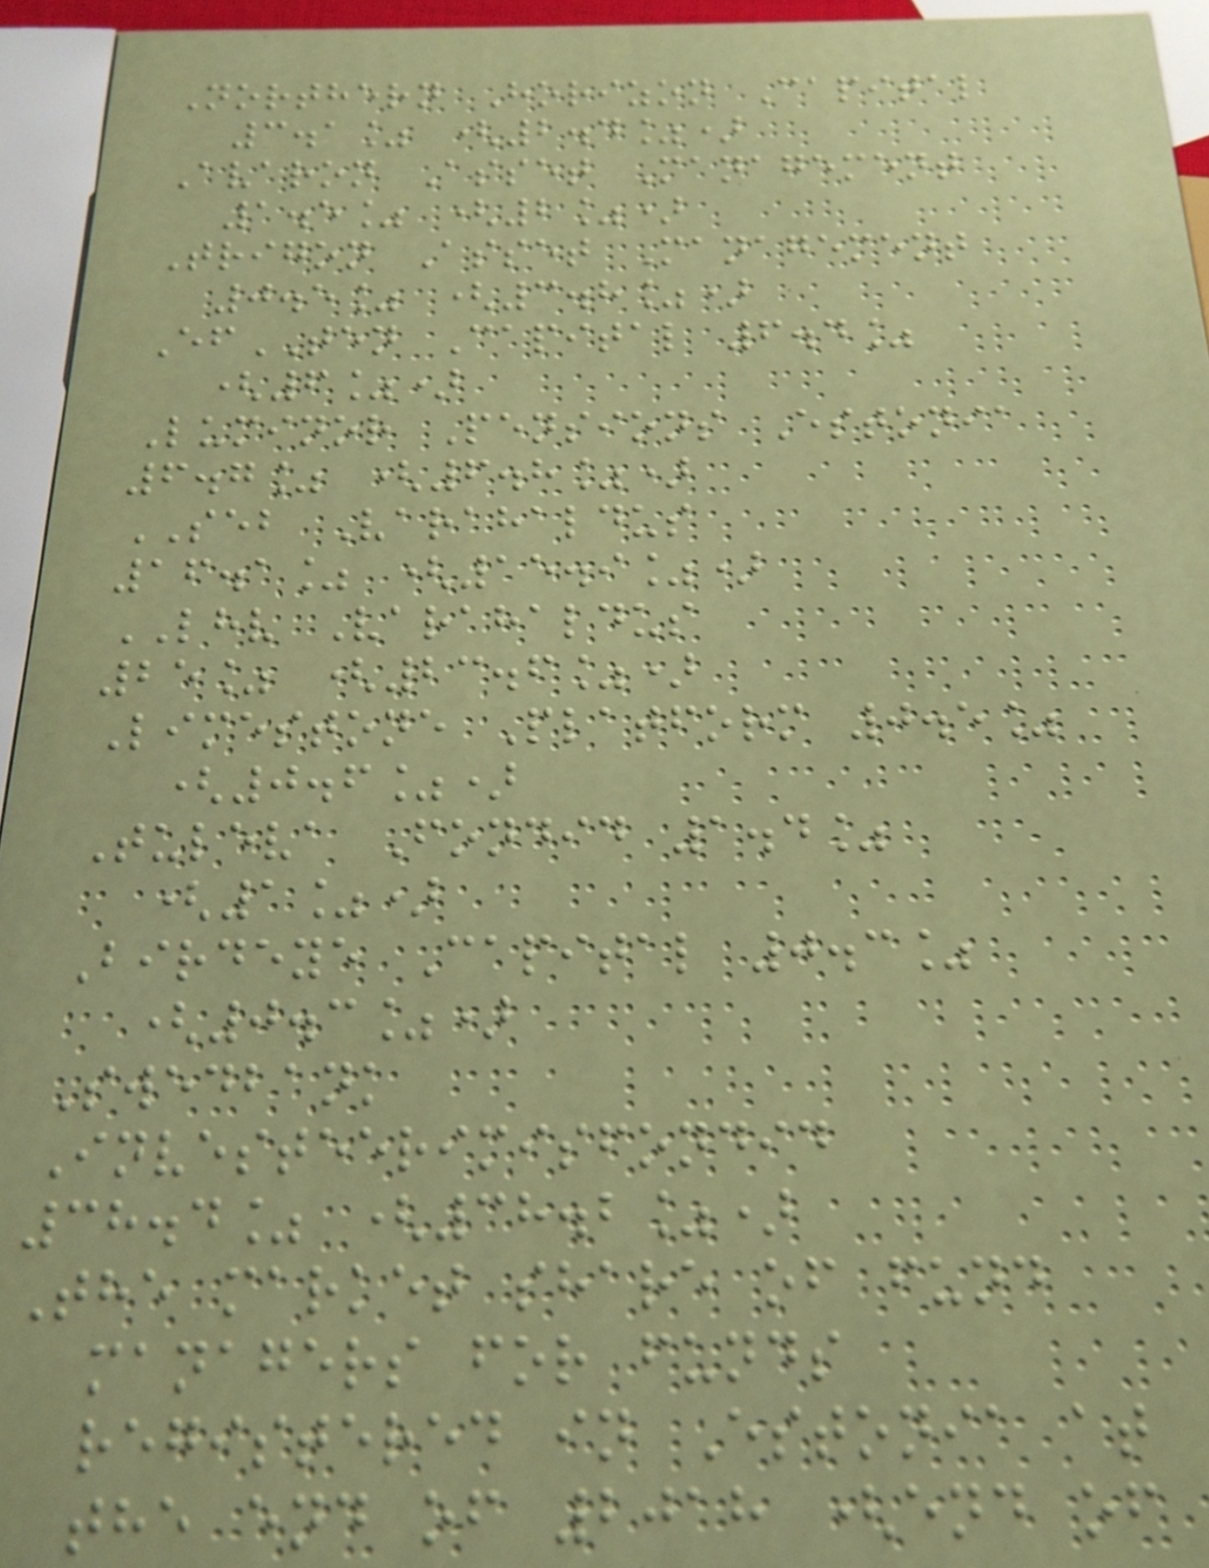Northern Horizon Capital
3.1% (2.4%)
Avaron Asset Management
1.5% (2%)
Trigon Asset Management
0.5% (3.8%)
EfTEN Capital 6.4%
(6%)
Luminor Pensions Estonia
6.7% (6.8%)
SEB Varahaldus
16.1% (15.9%)
LHV Varahaldus
25% (23.6%)
Limestone Platform 0.5%
(0.6%)
Tuleva Fondid 1.4%
(1%)
Birdeye Capital 0.3%
(0.3%)
Swedbank
Investeerimisfondid
38.4% (38.2%)
The market share of fund
managers for funds
registered in Estonia at
the end of 2018 (end of
